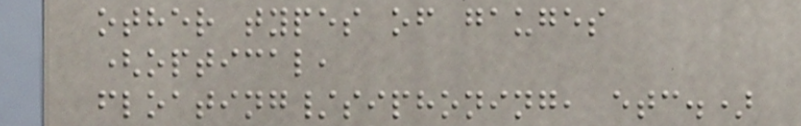other types of gauges
(optical,
floating/siphoning, etc.)
